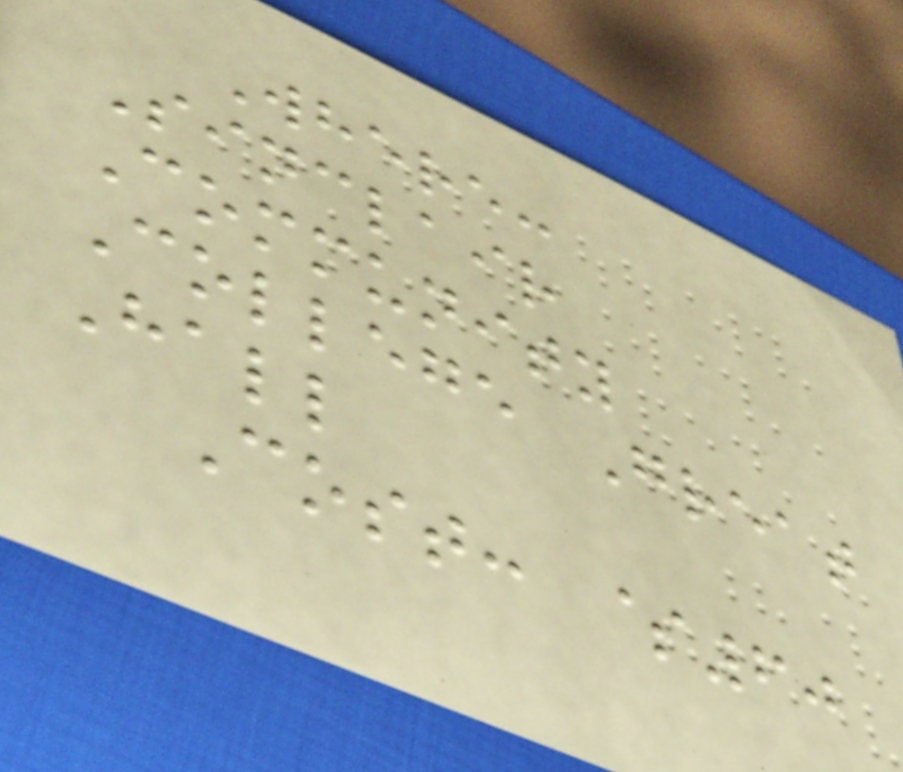Where:
Sinclair
Community
College Great
Hall
Cost: $60
